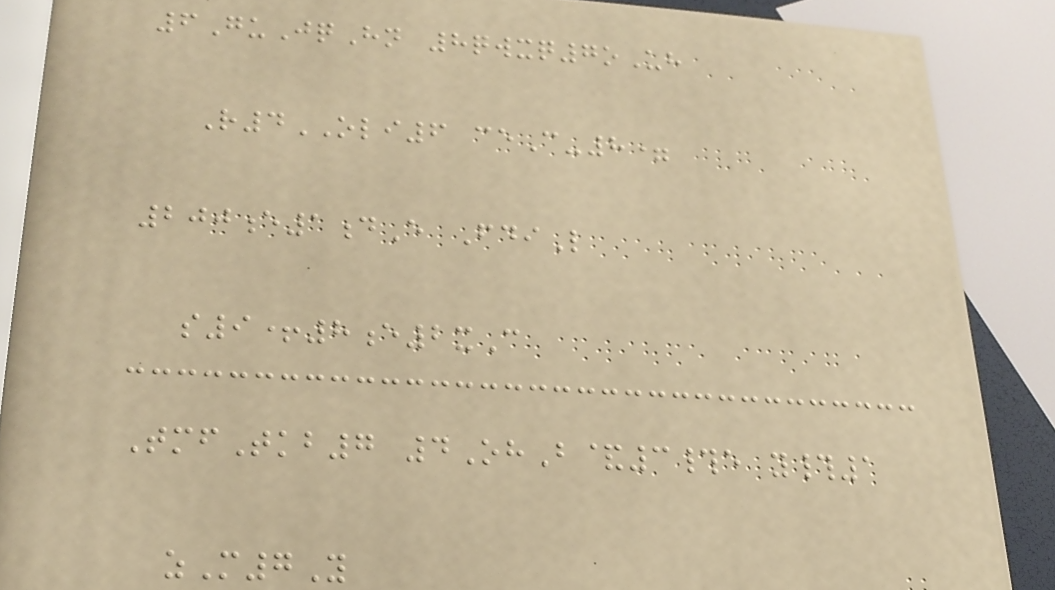6GuJqHn 8qwxq7oUh
R4OLI6 ceC-8=
200e1dE FdiL
s9+8e2xC
TmfTkb7 4OhB&3#e y#1
zM7Y
